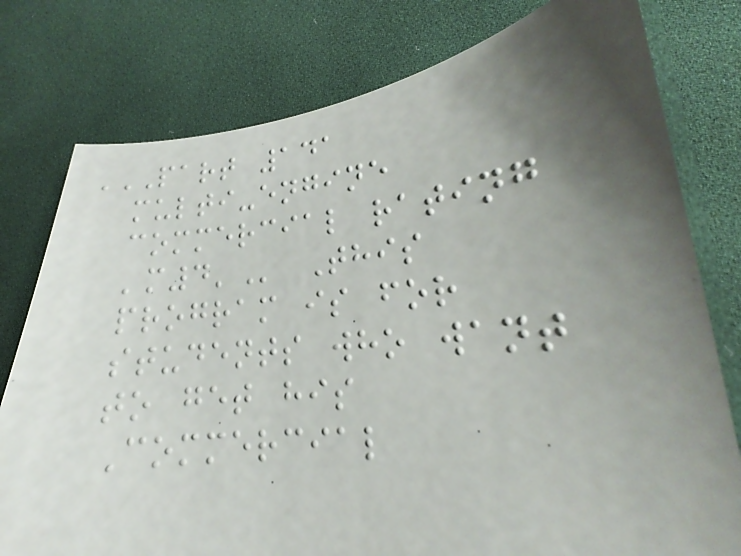PART 141
MULTI-ENGINE
COMMERCIAL RATING
'M4' This
program is for
students who want
to get his
Commercial
